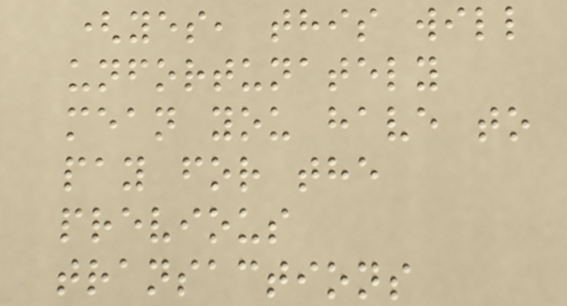(yes, this will
unfortunately
mean you have to
pay for the
previous
transactions
